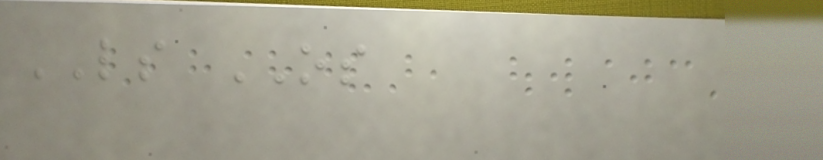LS OS
